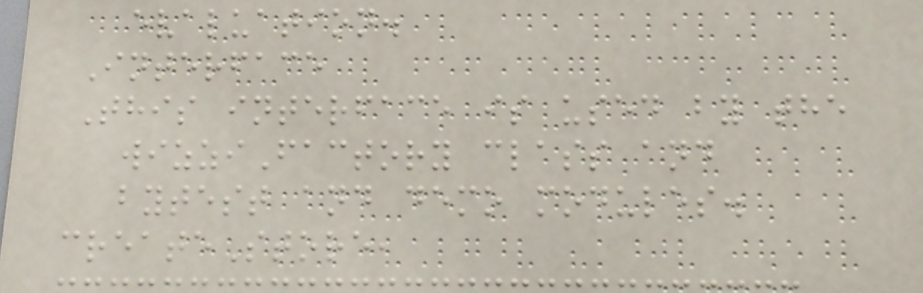evaluation.
Interface
This interface is used by the
wizziFactory class and
bytest and demo modules.
createStore,
